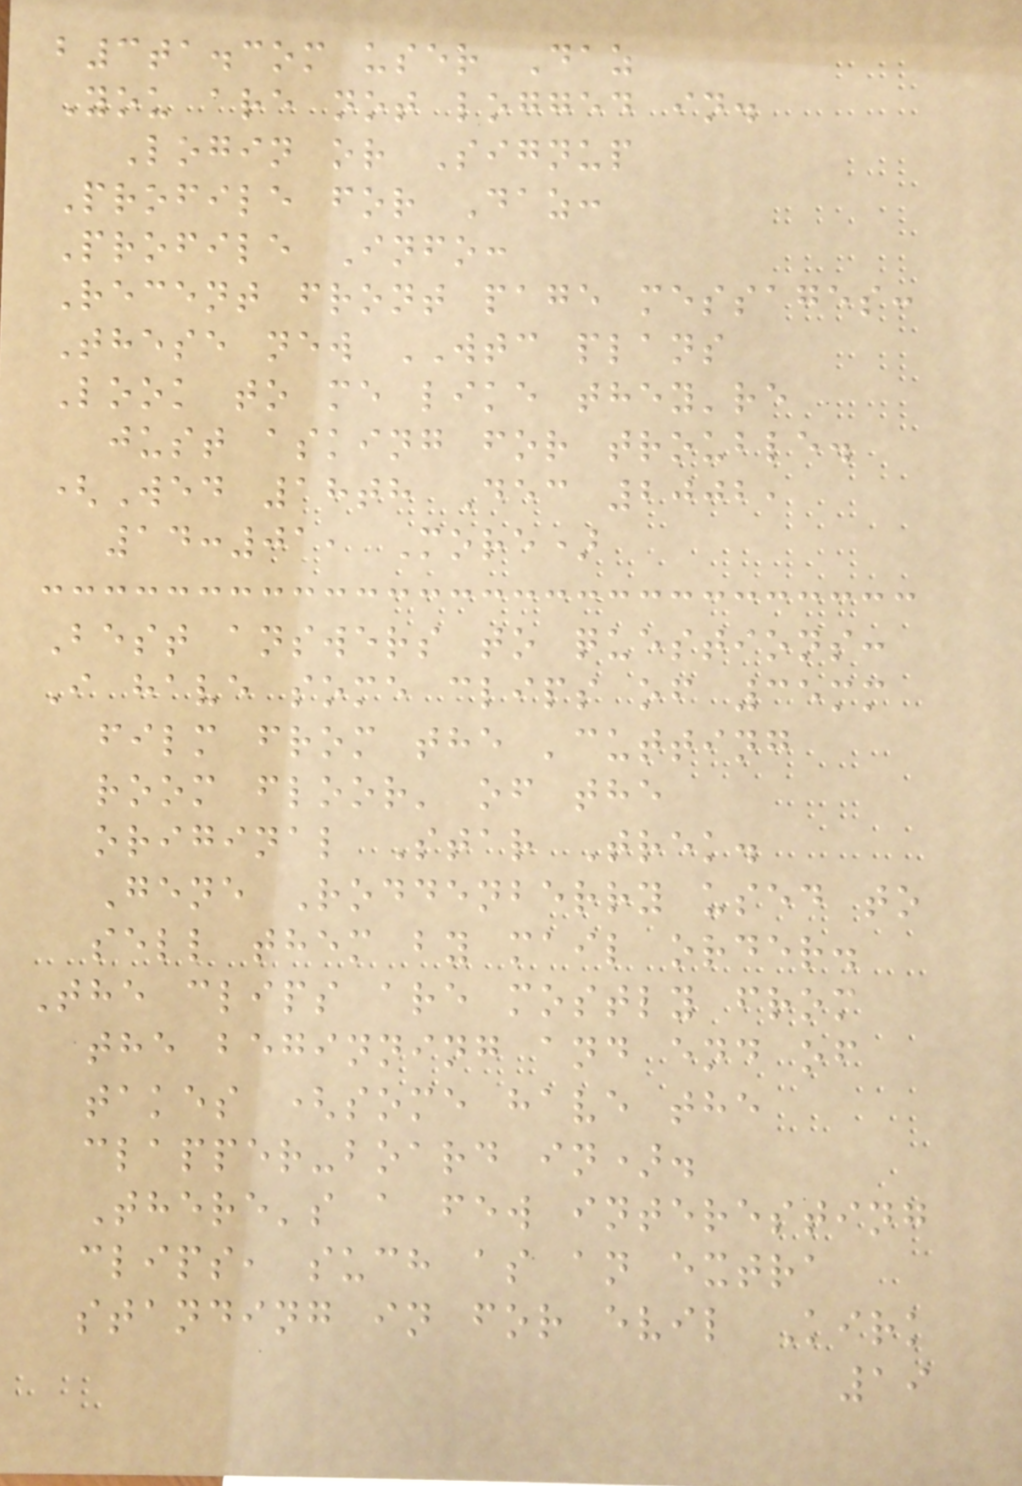b3ta.com user Daz
You are not logged in.
Login or Signup
Profile for Daz:
Profile Info:
Recent front page messages:
These new WTC plans
Look to me like they're
just asking for trouble.
(Wed 18th Dec 2002,
14:01, More)
Best answers to questions:
I have some clips of 35mm
film from the 'cutting
room floor' of the
original Star Trek.
Gene Roddenberry used to
sell them by mail order.
The clips are mostly from
the beginning and end of
takes (some have the
clapper-board in).
There's a few interesting
clips, such as an extra
standing in for evil Kirk
19
